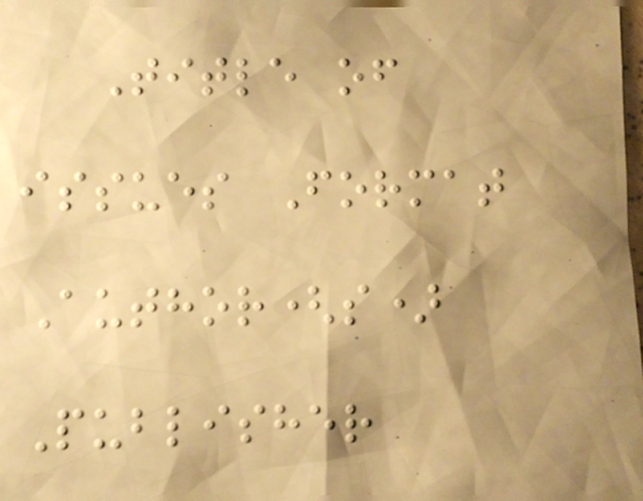Title of
issues Format
Author(s)
Publisher
